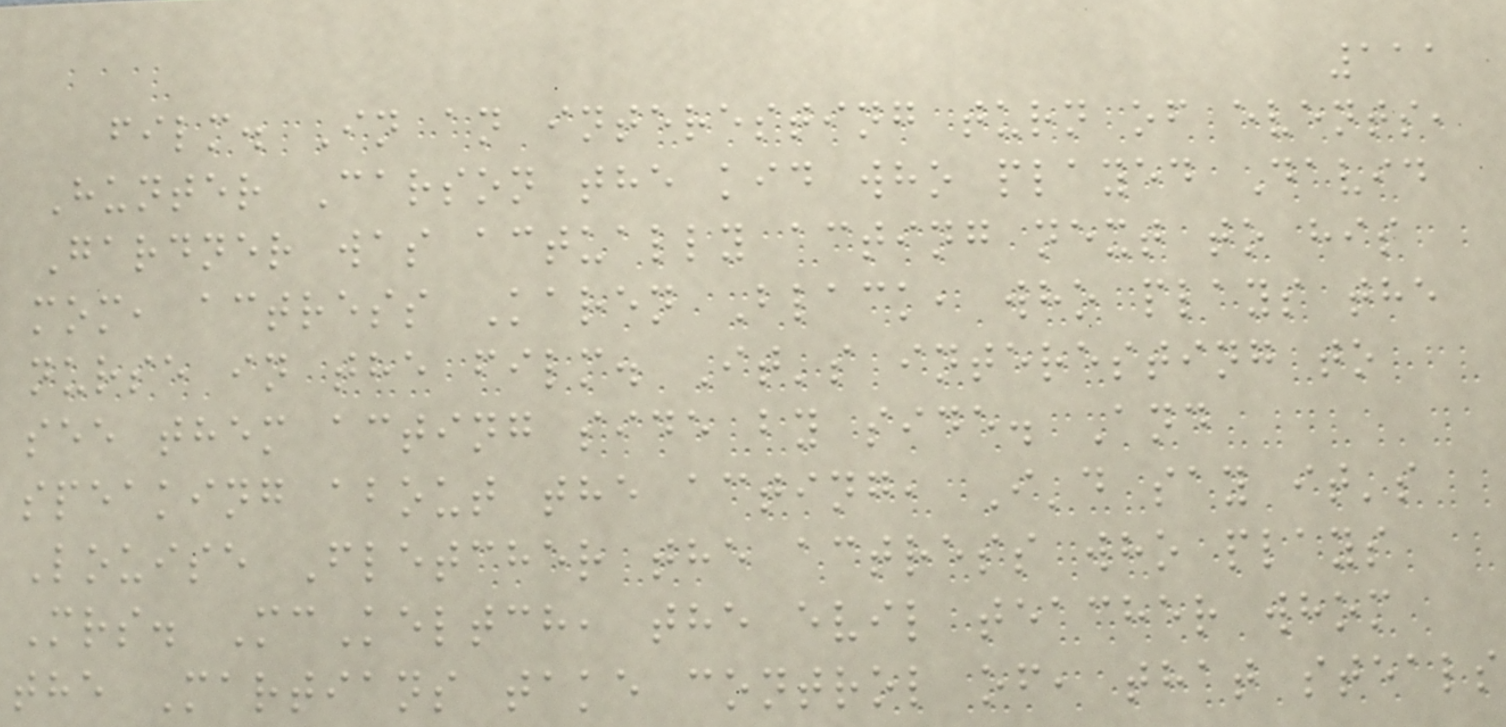111
film. In an interesting turn of events,
Hunter Carson the kid who played David
Gardner was actually acting next to his
mom, actress Karen Black, who plays the
nurse in the film. It's interesting to
see them acting side by side. And
speaking about the acting, I'd say it's
Louise Fletcher the actress who plays
Mrs. McKeltch, the evil teacher whom
the Martians take control of, that steals
